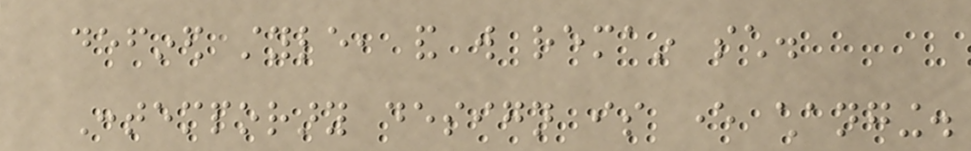defined style, and will remain such.
Contemporary design is ever changing.
